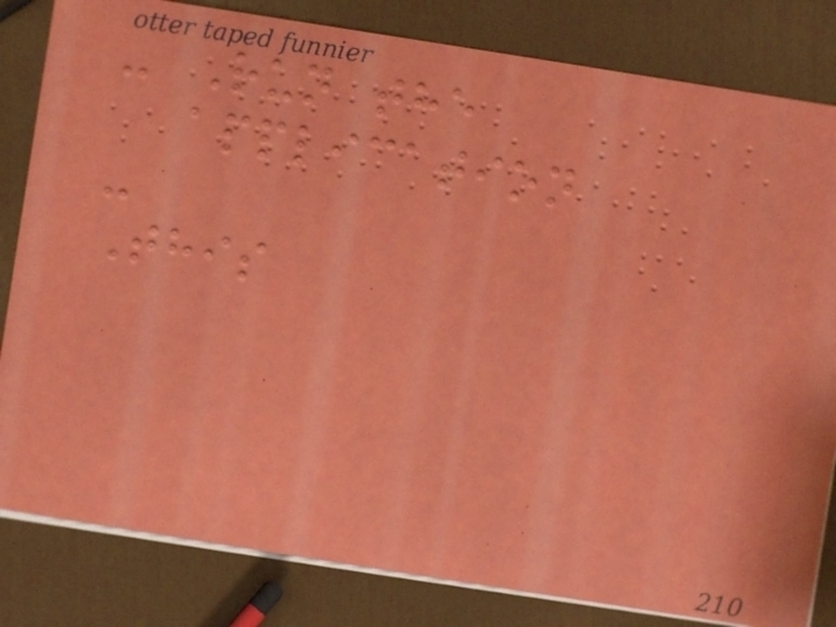- Run the
application
-
This
